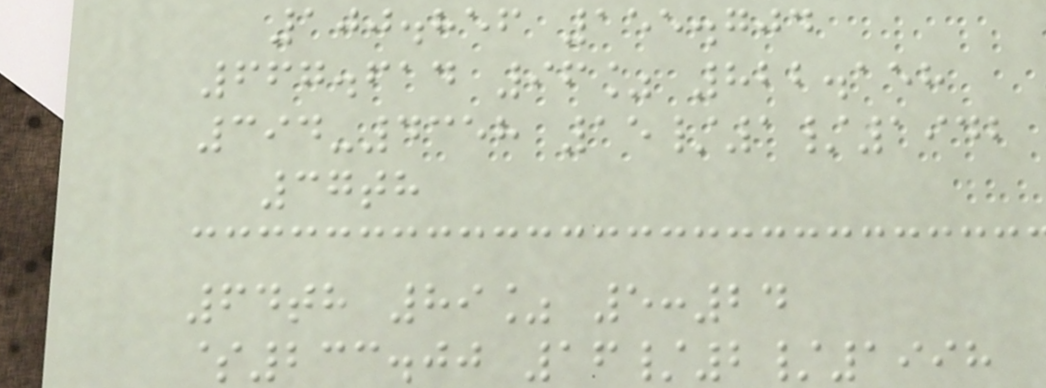100.856 155.704
667.614 96% 822.158
394-4358 15/1/1942
37th
64th 89% 5:24
$233.00 16/2/1998
